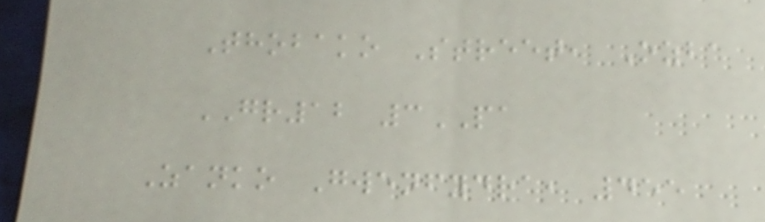Thobako Street, Ozba
GR12 3PA
Zanko Gwenfydra, 455
